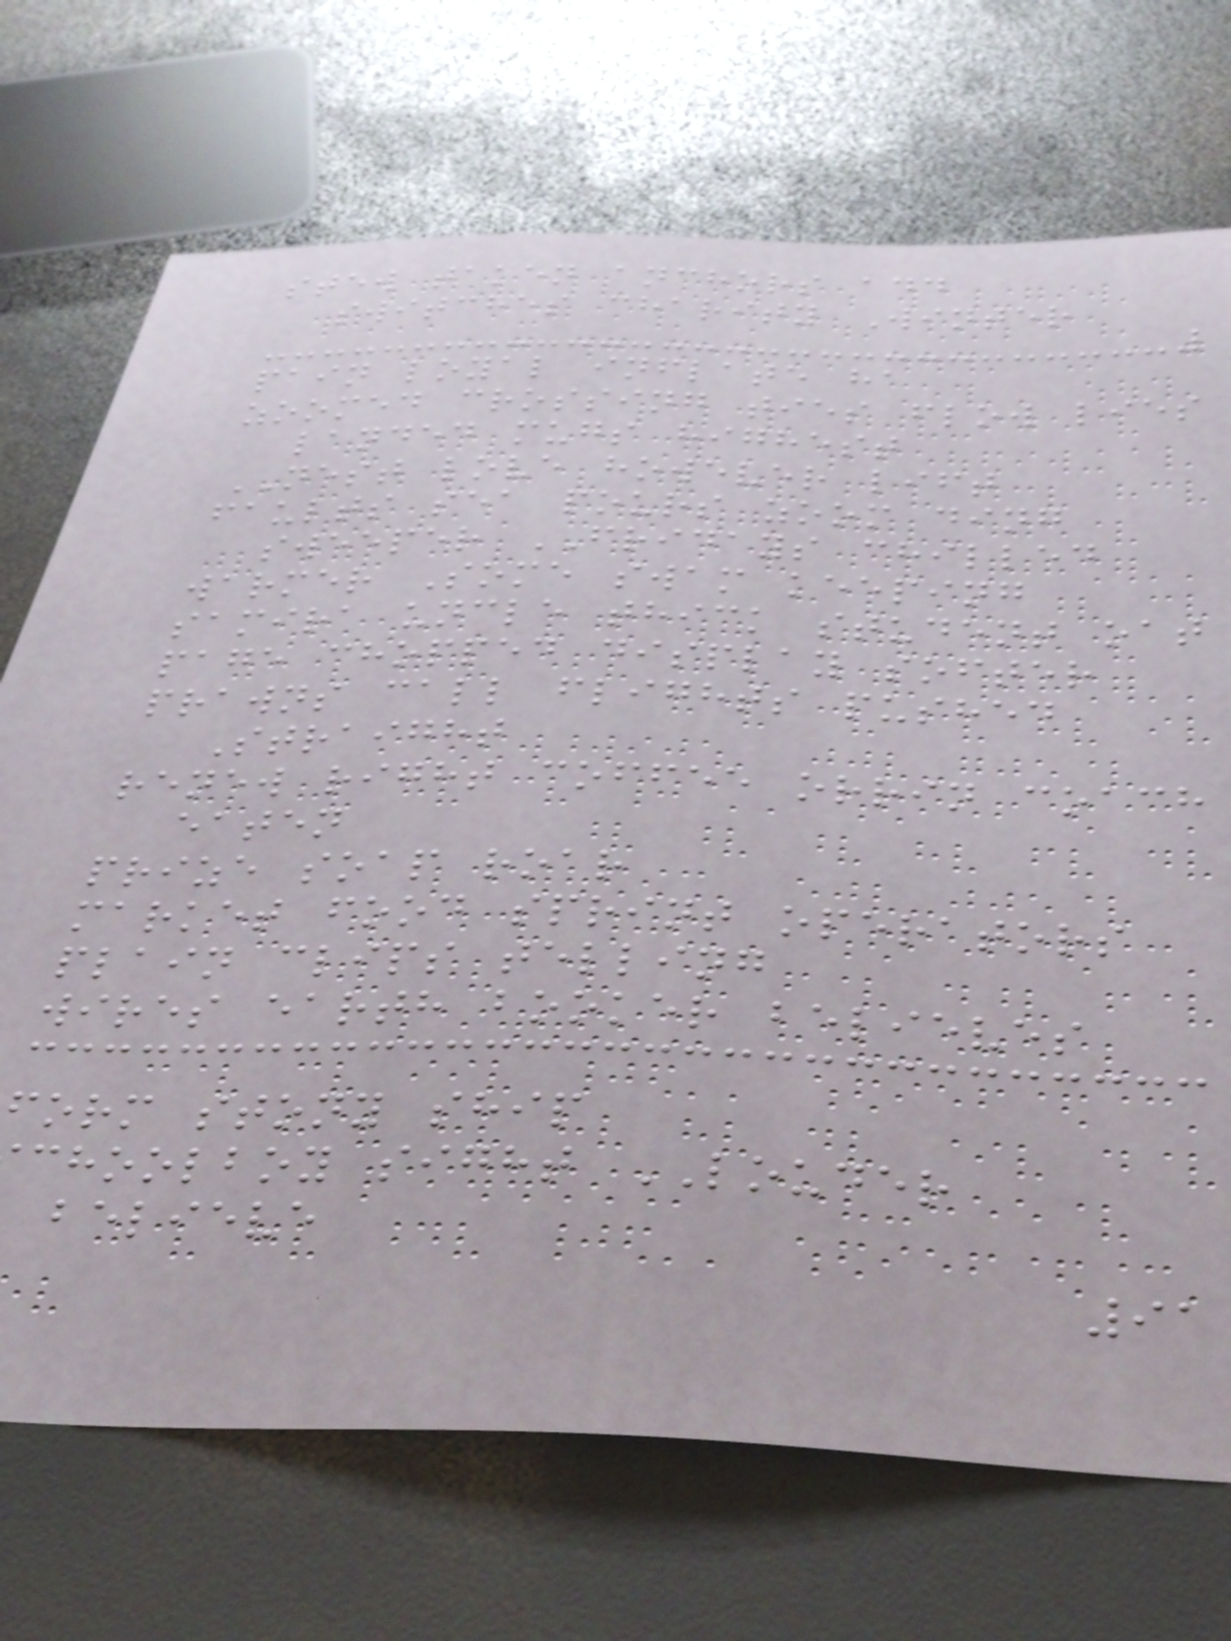stew taken anchors add
switches charity Winter
pain loyal inflate ha
zoomed crossing ties flow lies
landed mugs highest
NEST love however lift
faults sea pours zoom ding
sweeper FRIDAYS chilled
warmer Some swam keeping
samira uncle thick student oat
page chopped display softer
prawns call flights pushed
Straight
renew right coffee orrin coach
eaten
prize soap roar
market food sprint operators
plain clips telling
wires earth booker believes
form stony ship
choolboy sight LOUDER
believe
91
